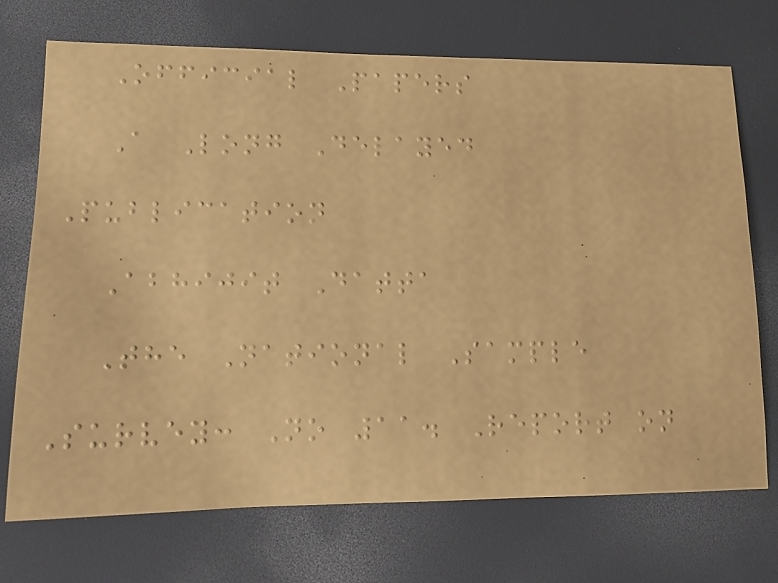Official Papers
A Long Delayed
Publication
Abhijit Datta
The National Sample
Survey: No 11. Report on
